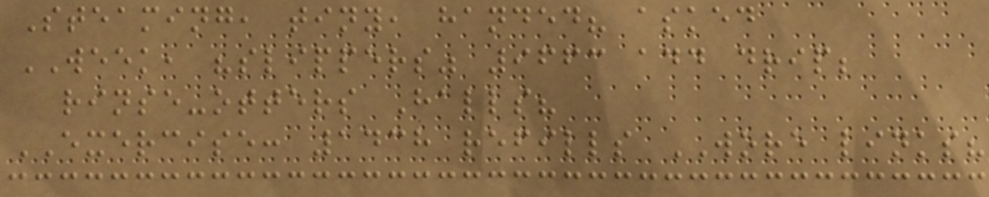Steaming, tiny, handed? asked
WEEK, "slippers" 9663 add drip;
rinse-otters Halls?
EXERCISE: 1438 refills WORE links?
